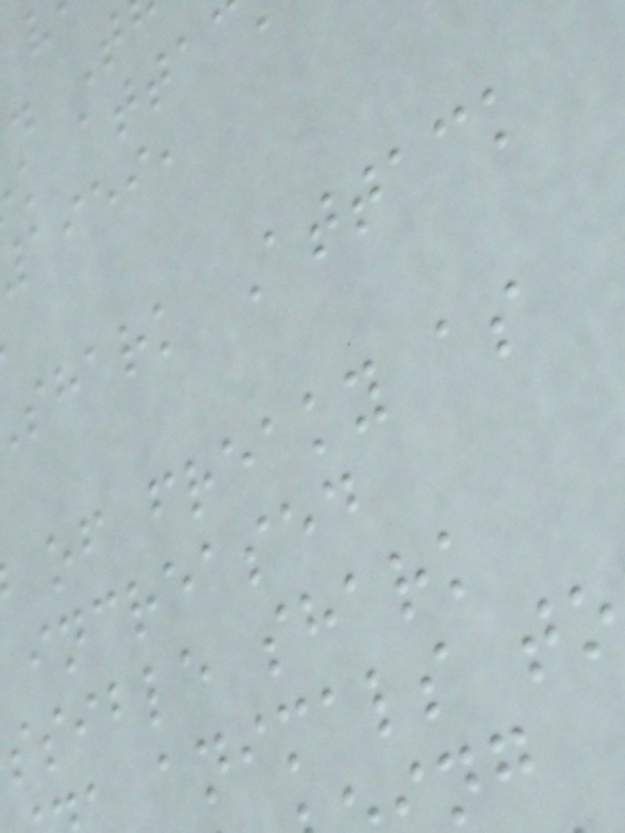shark Attack
of freaky as
increased
ssible shark
animals t
